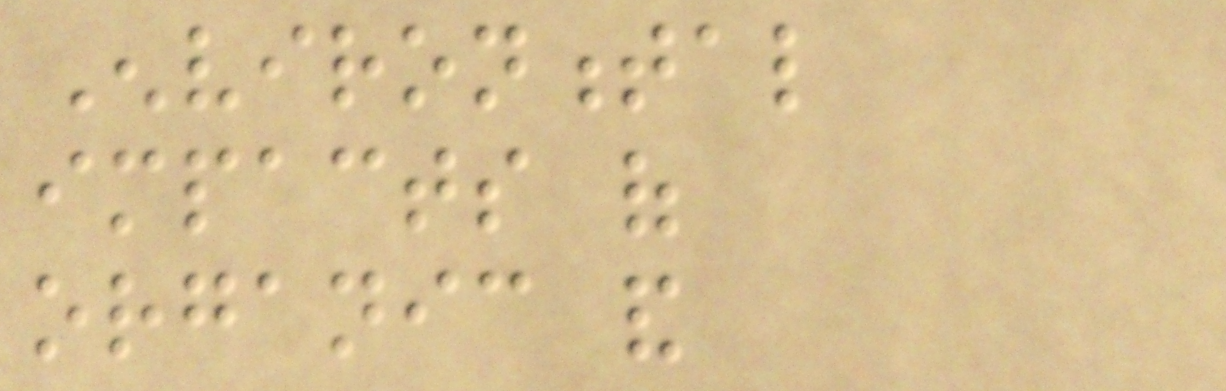Environmental
impacts of
organic and
